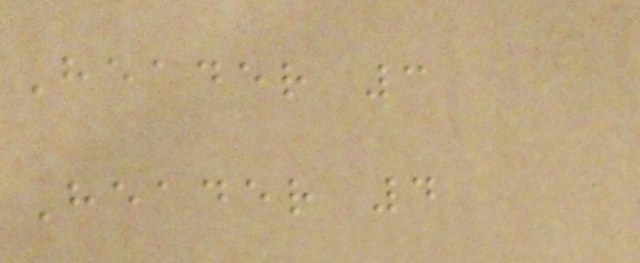Header 3
Header 4
